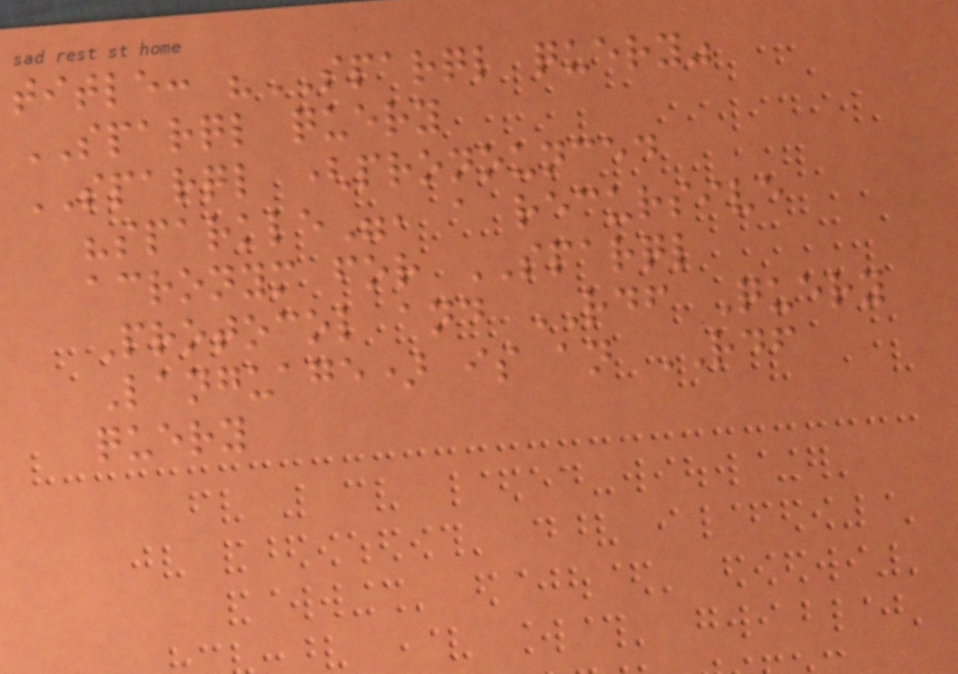title: "SPARQL query"
SPARQL query
SPARQL (pronounced
"sparkle", a recursive
acronym for SPARQL
Protocol and RDF Query
Language) is an RDF
query
